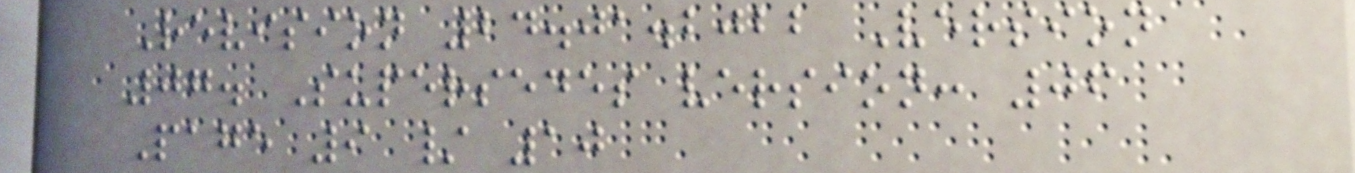Revision 24.01.2022 Version
07. Supersedes version: 06
Page 9 / 10
